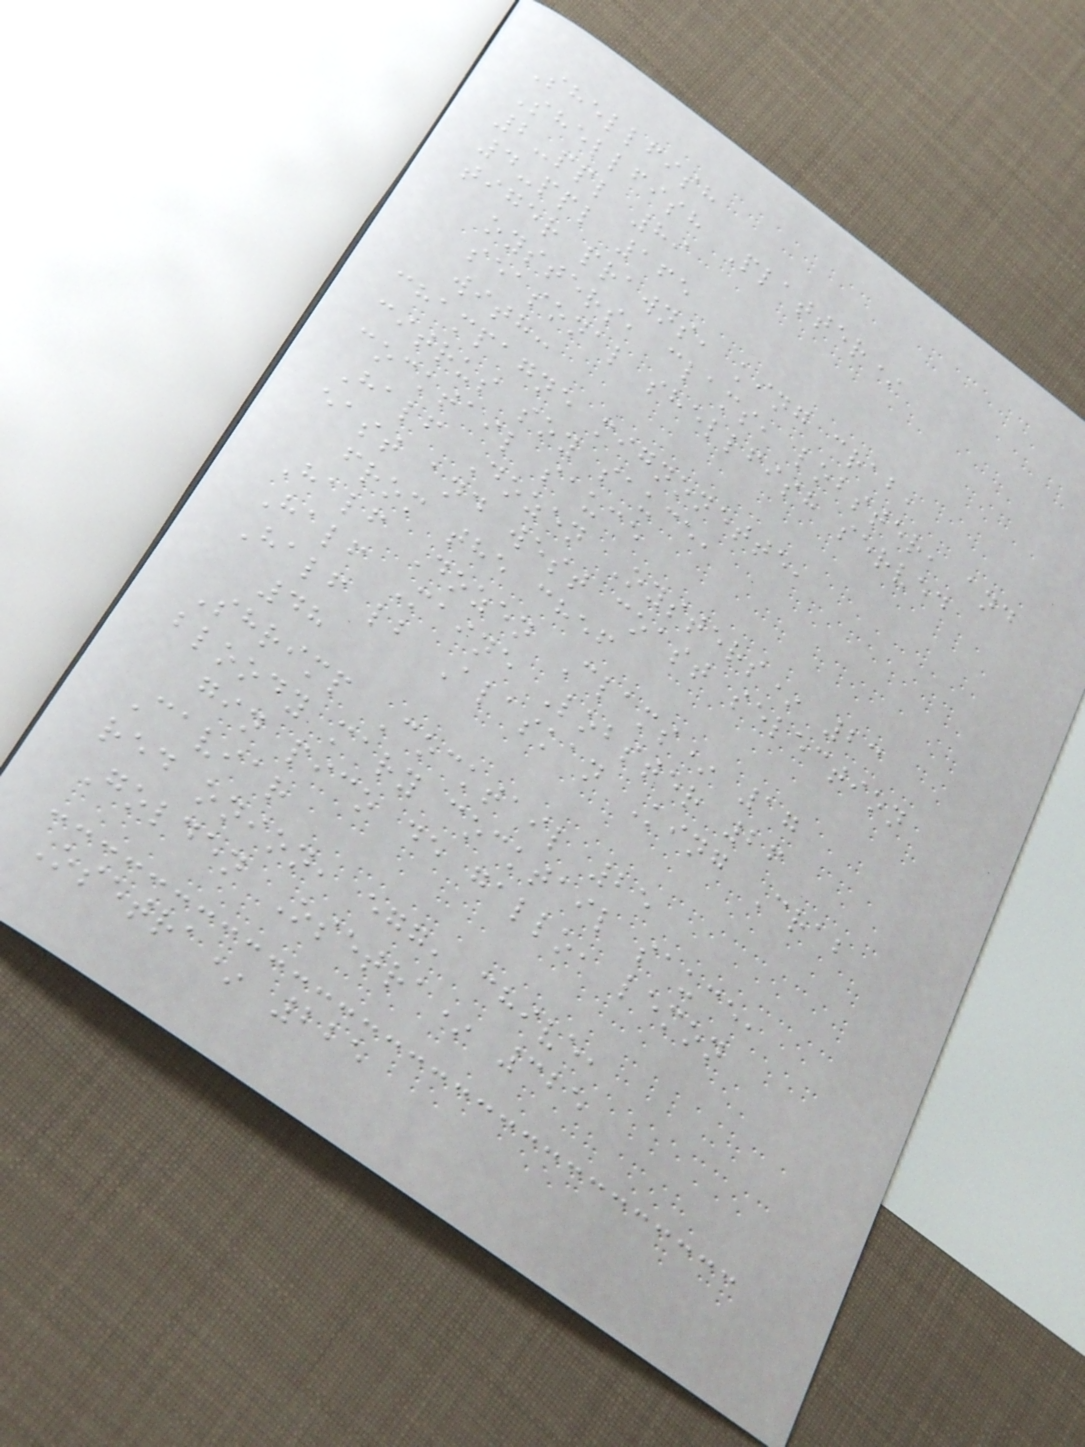Shellfish
Shellfish Platter*
2-ppl 89
4-ppl 165
tiger prawns, king crab,
oysters, clams, lobster, and
seasonal shellfish served
with:
champagne mignonette,
citrus soy sauce,
cocktail sauce
Half Dozen Oysters* 23
east and west coast selection
from the chef
Half Dozen Clams* 17
Half Maine Lobster 26
Half lb Alaskan King Crab
48
Shrimp Cocktail 25
bloody mary cocktail sauce,
gin pico de gallo, lemon
Caviar
red onion, egg, chive,
Golden Osetra* 325
Osetra* 225
